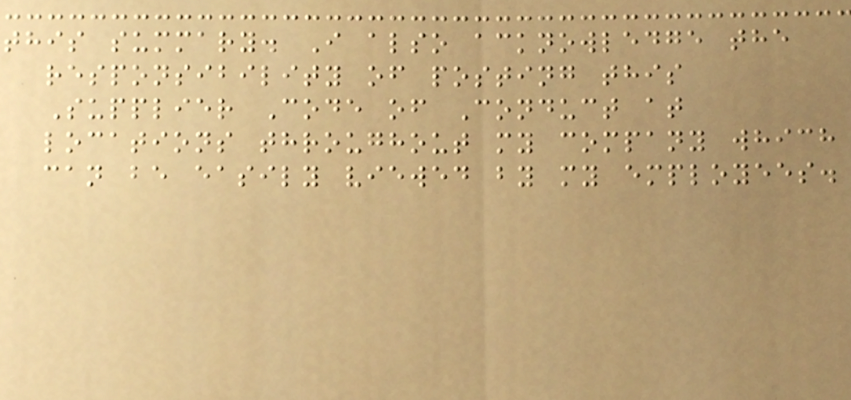this summary. I also acknowledge the
responsibility of posting this
Supplier Code of Conduct at
locations throughout my company which
can be easily viewed by my employees.
